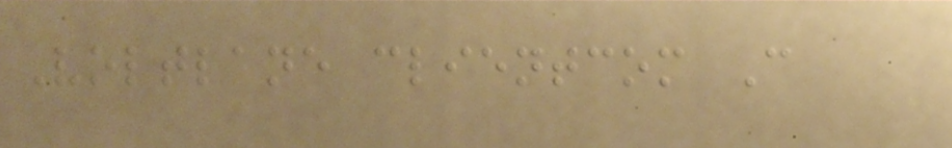Voltlane clientcom C
